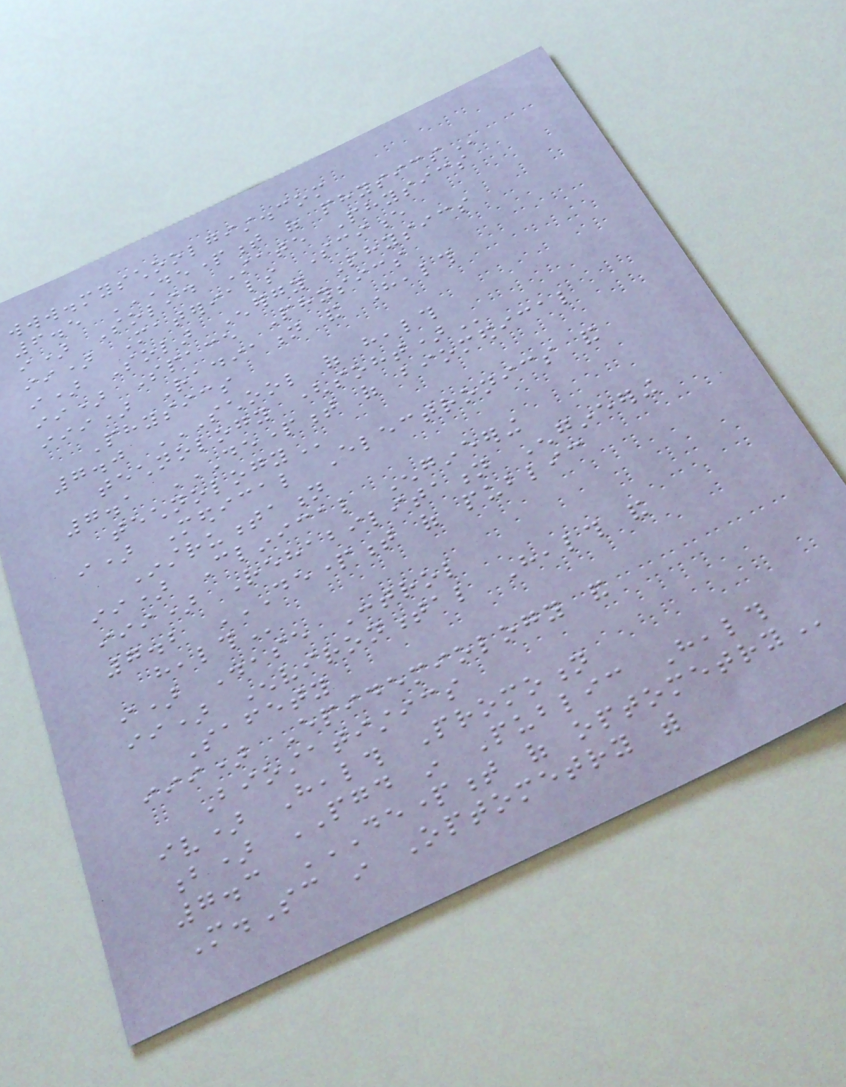www.myschoolgist.com
6.5 DEPARTMENT OF PHYSICS
i) Solid State Physics
ii) Materials Science
i) Solar Energy Physics
ii) Space Physics
iii) Radiation and Health
Physics
7.0 SCHOOL OF HEALTH
TECHNOLOGY (SOHT)
7.1 DEPARTMENT OF BIOMEDICAL
TECHNOLOGY
i) Medical Electronics and
Instrumentation
ii) Clinical Engineering
iii) Rehabilitation Engineering
7.2 DEPARTMENT OF PUBLIC
HEALTH
i) Disease Control
ii) Environmental Health and
Safety
iii) Epidemiology and
Biostatistics
iv) Health Promotion
b) PGD in Public Health
7.3 DEPARTMENT OF OPTOMETRY
M.Sc in Optometry with
